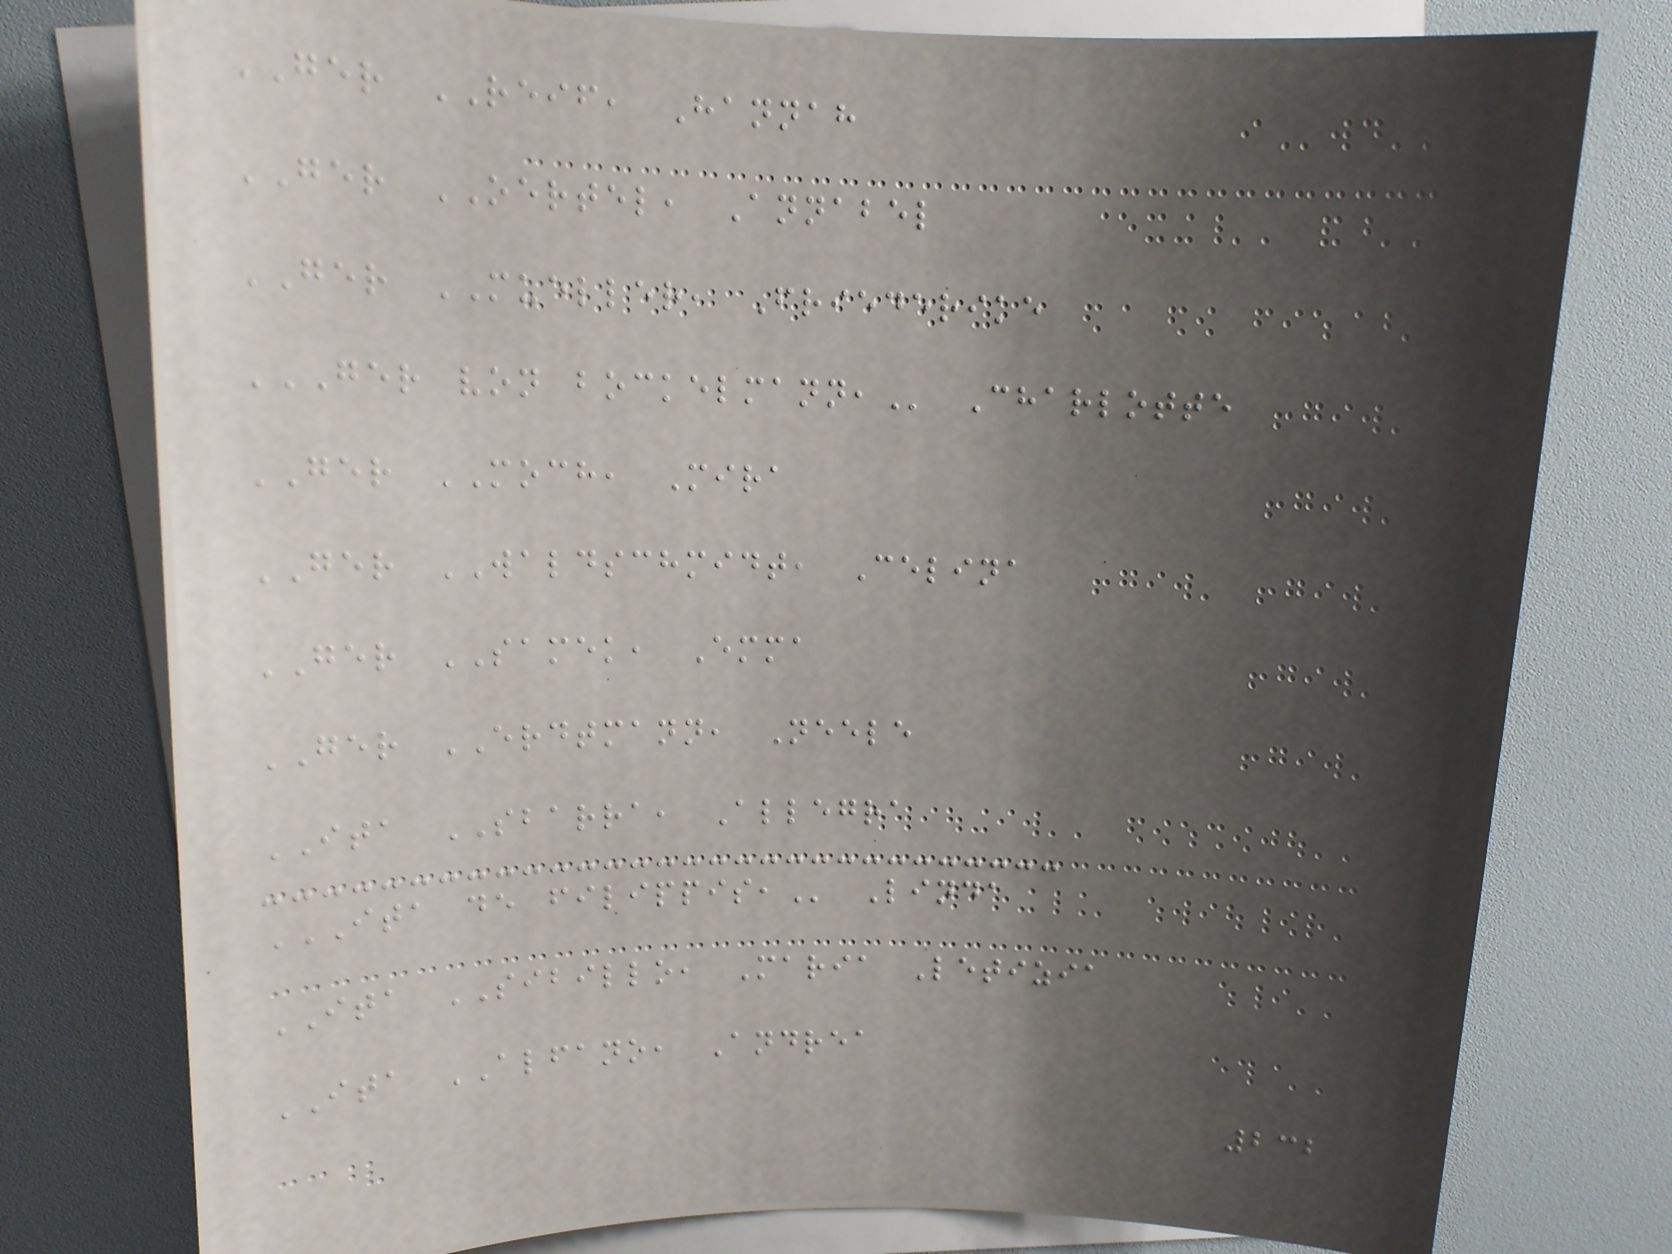GER REIF, Hannah
GER OERTEL, Annabel
GER MUELLER, Friederike
GER VON BOCKELMANN, Charlotte
GER MOCH, Mira
GER WALDSCHMIDT, Celina
GER SAMEK, Emma
GER ERDTMANN, Neele
ITA SBARRA, Allegra
ITA DE FILIPPIS, Linda
ITA SIBILLO, Maria Letizia
ITA ALFANO, Andrea
232
